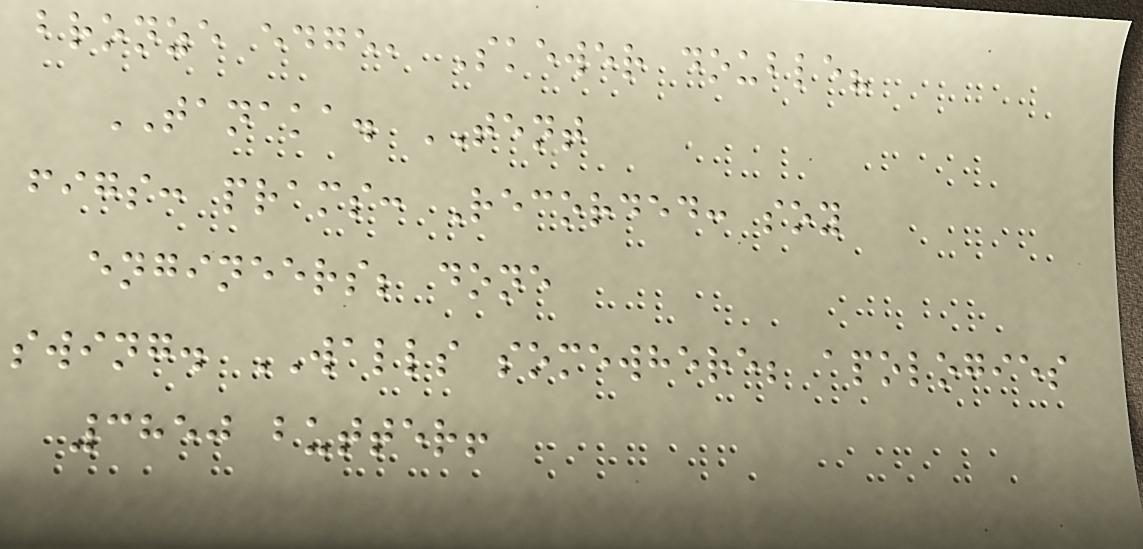bronze edge, Skewer double?
TANAKA. TENT
figs: prams: Recorded: soy
engineers; done
swing. WALLS somewhere; apologies
3850 butter!
